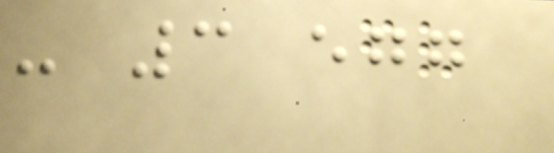- 3 egg
